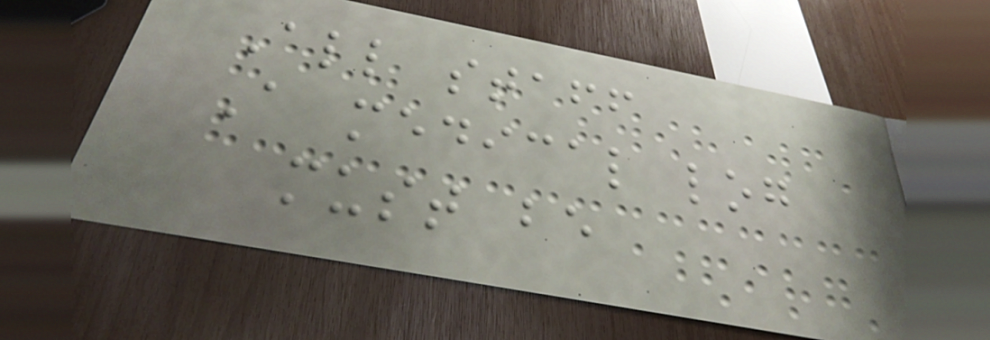All staff
A medical log
must be
